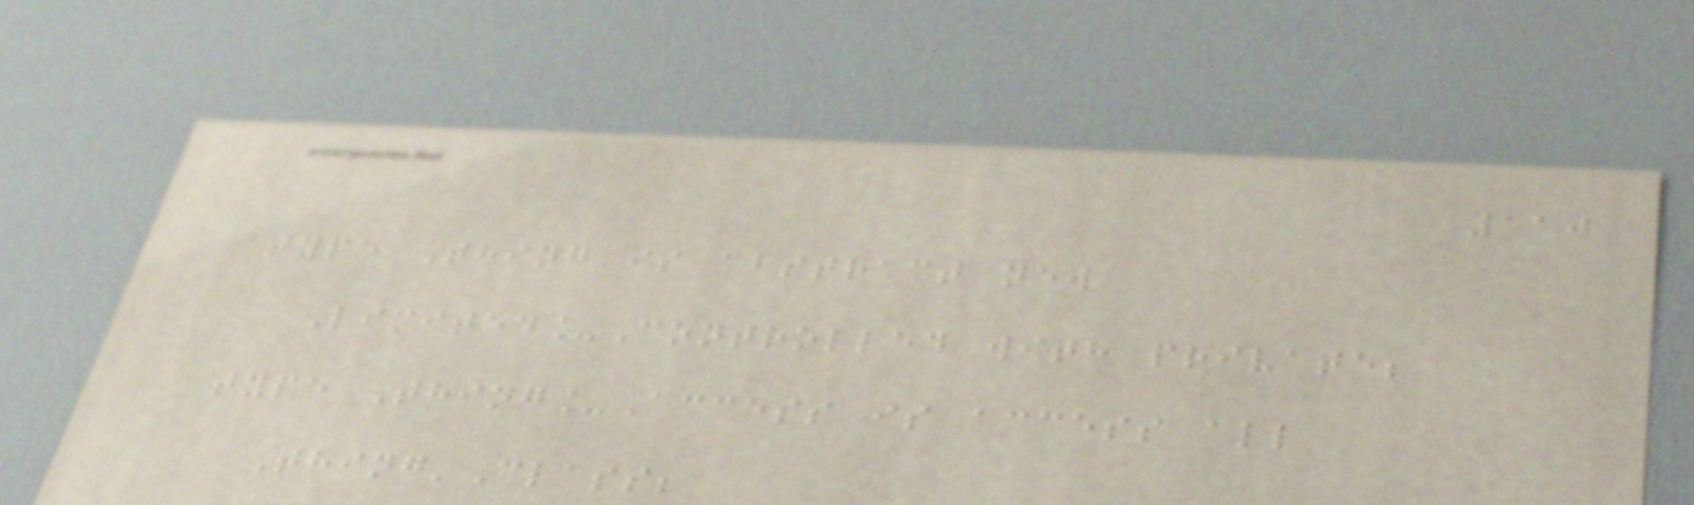110
type Thing is abstract new
Limited_Controlled with private;
type Thing_Access is access all
Thing'Class;
